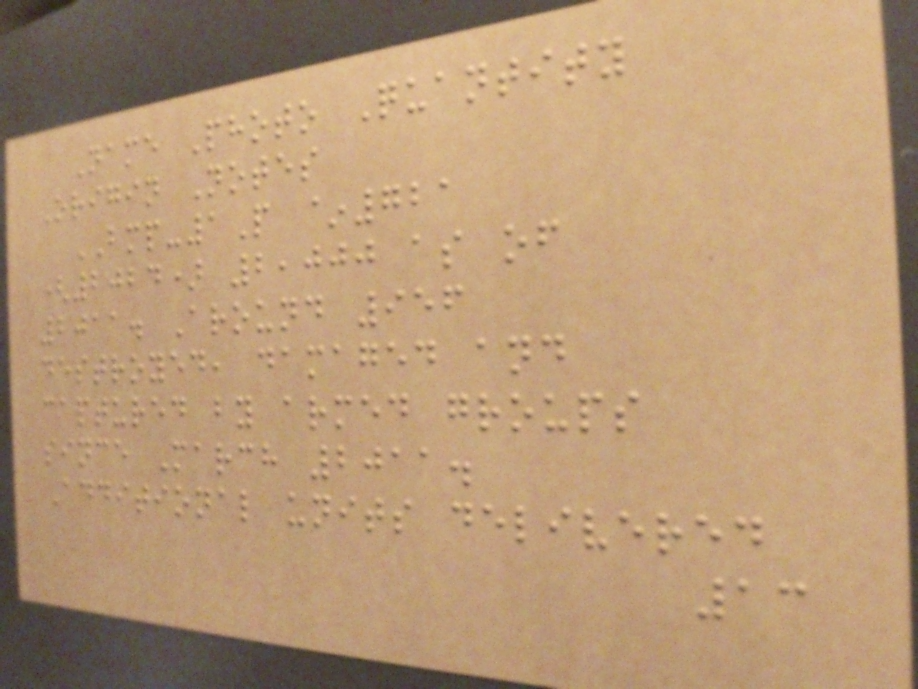Name Photo Quantity
Origin Notes
BMP-1P ~721
(2024) 2,000 as of
2011. Around 956
destroyed, damaged and
captured by armed groups
since March 2011.
Additional units delivered
13
